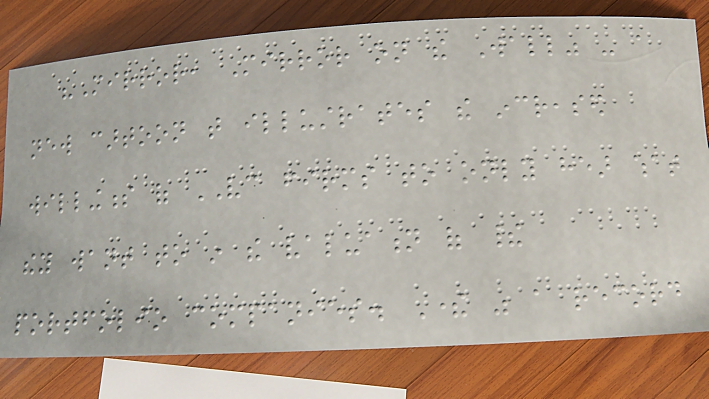"Mirror, Mirror on the Wall" - a
new cartoon that illustrates the increased
willingness of VC firms to only hear what
they want to in the valuation of their
portfolio companies. There was a record
